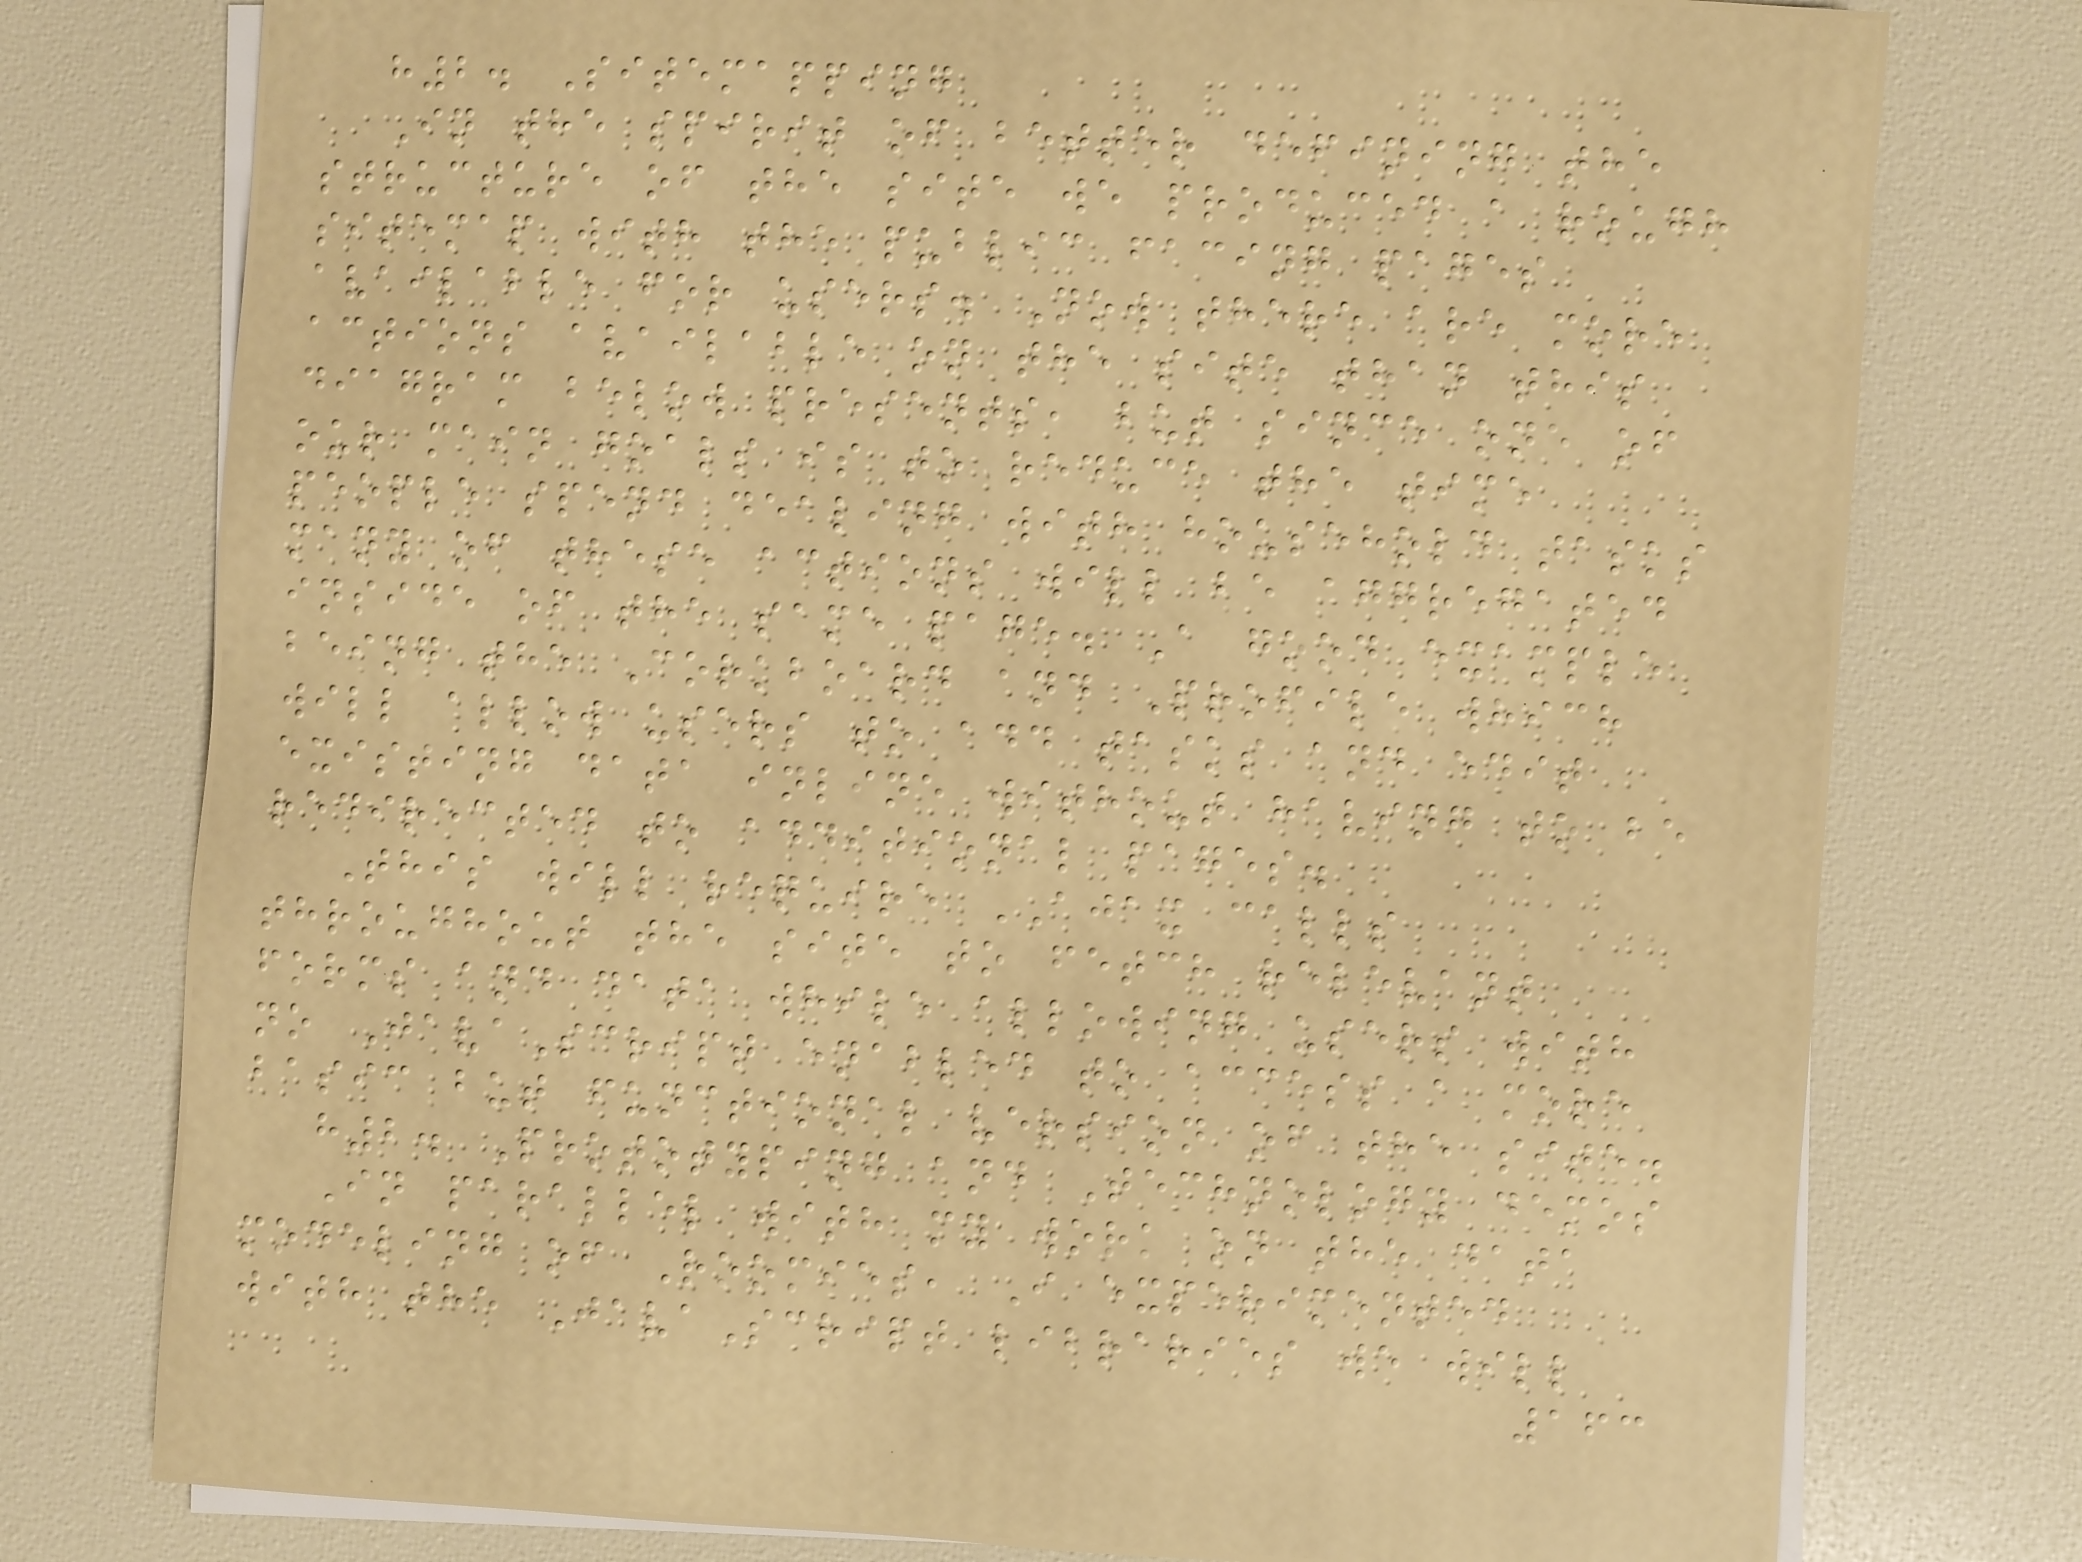h2. Sitemapping
In the spirit of better defining the
structure of the site we produced a rough
sitemap with the public facing pages
available for users. Now there are more
actions available on the site than this
diagram below presents, but since one of
our main goals is to reduce the time
people spend dealing with household tasks
many of these actions will be aggregated
inside of the same page. A good example
being the Corkboard and Profile which
will allow users to add tasks and edit
existing data inline without having to be
redirected to additional pages.
This will require AJAX calls
throughout the site to fetch relevant
forms and data while allowing users with
no JavaScript enabled to access a more
basic but functional version of the site.
h2. Prototyping and Technology demos
In parallel with my work on the data
modeling of Roomies, I experimented
with the JavaScript libraries we will
163
